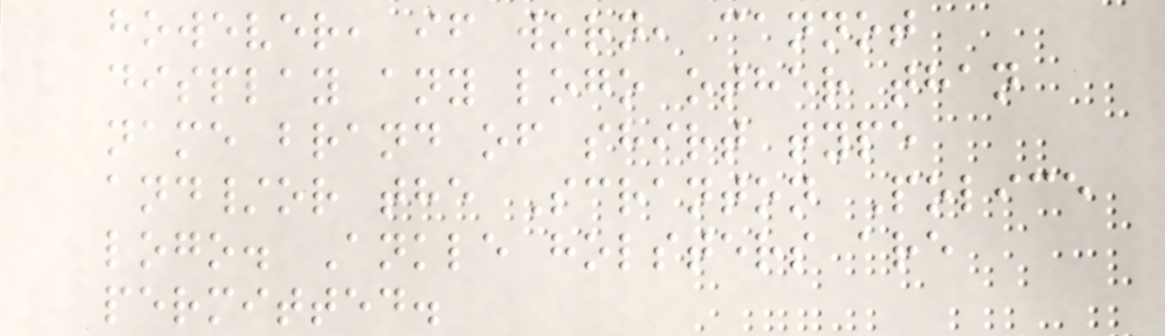however, if worn, cannot
display any logo other than
name brand of shirt type
and/or the Scranton Police
logo. Ankle holsters are
permitted.
